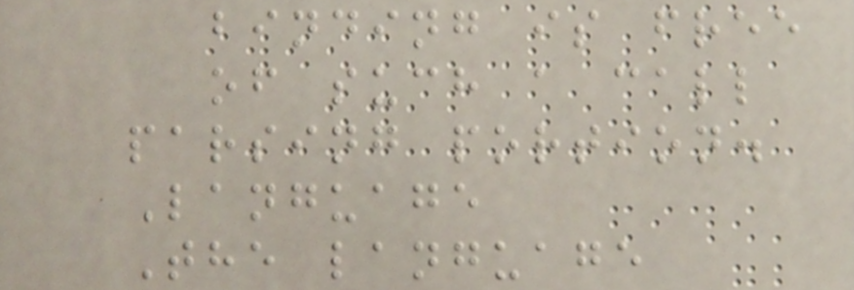binding is free
of such a call
parsing portion.
Language
The language
